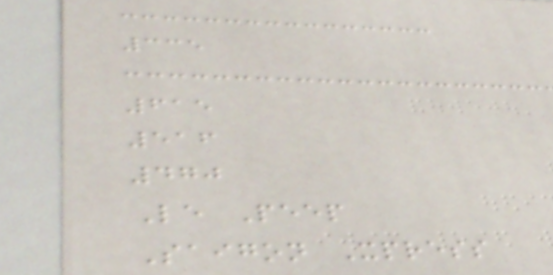335
615
516
470
Le Peep
Saigon Xpress
